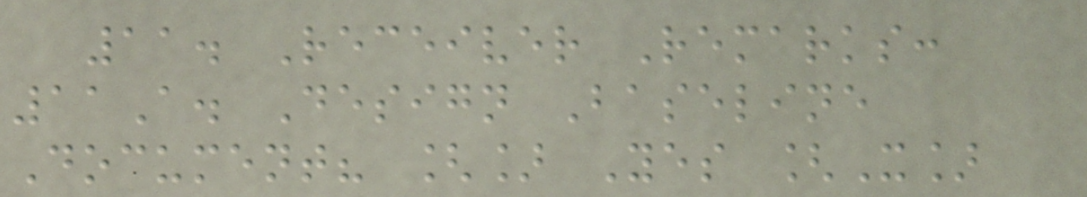11. Receiver Remarks:
11A. Design Baseline
Document? [] Yes [X]
